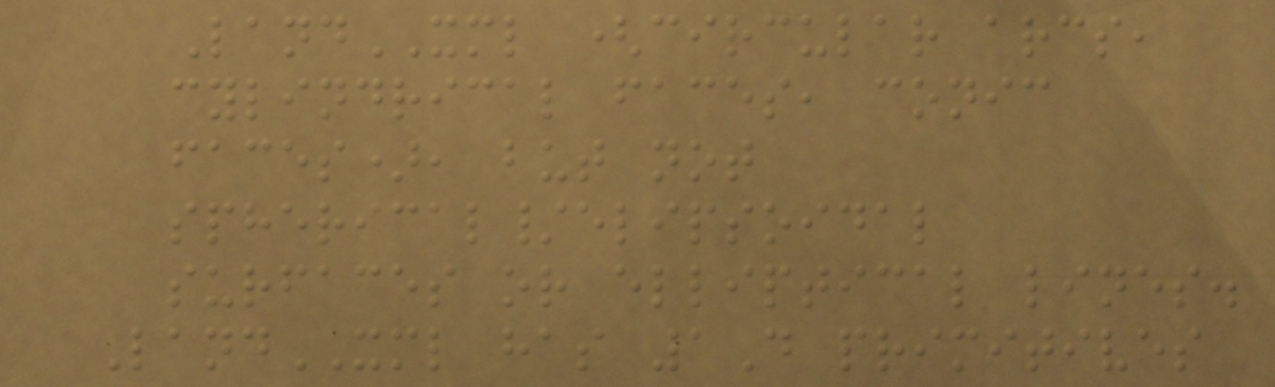LandXML (circular arcs,
cylindrical faces, conic
faces), but not
spherical/elipsoidal
surfaces or elliptical lines.
LandXML has 1D primitives
